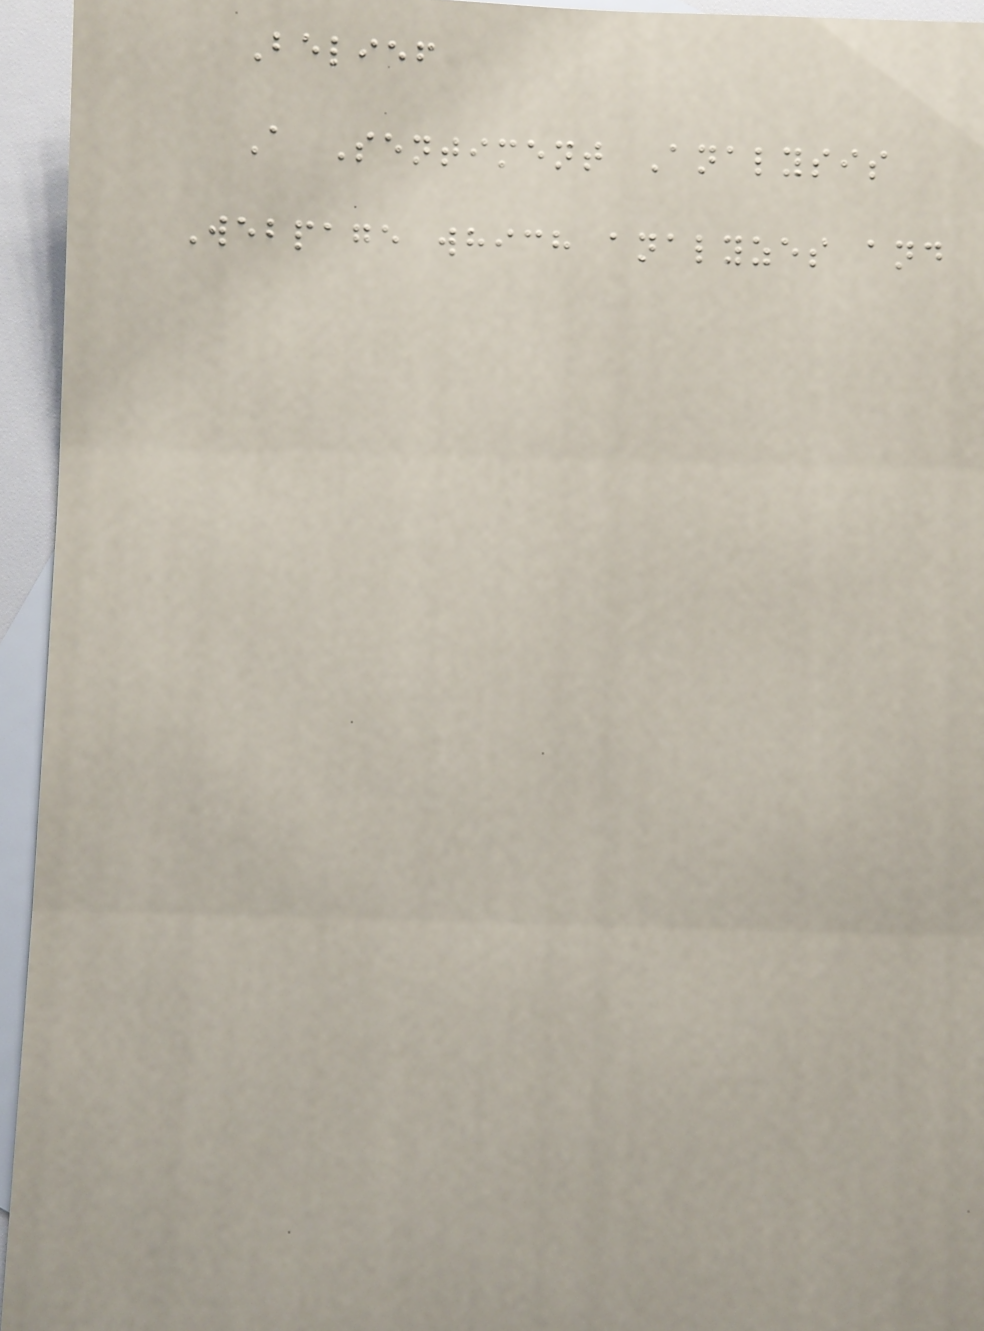Belief
A Sentiment Analysis
Webpage which analyzes and
